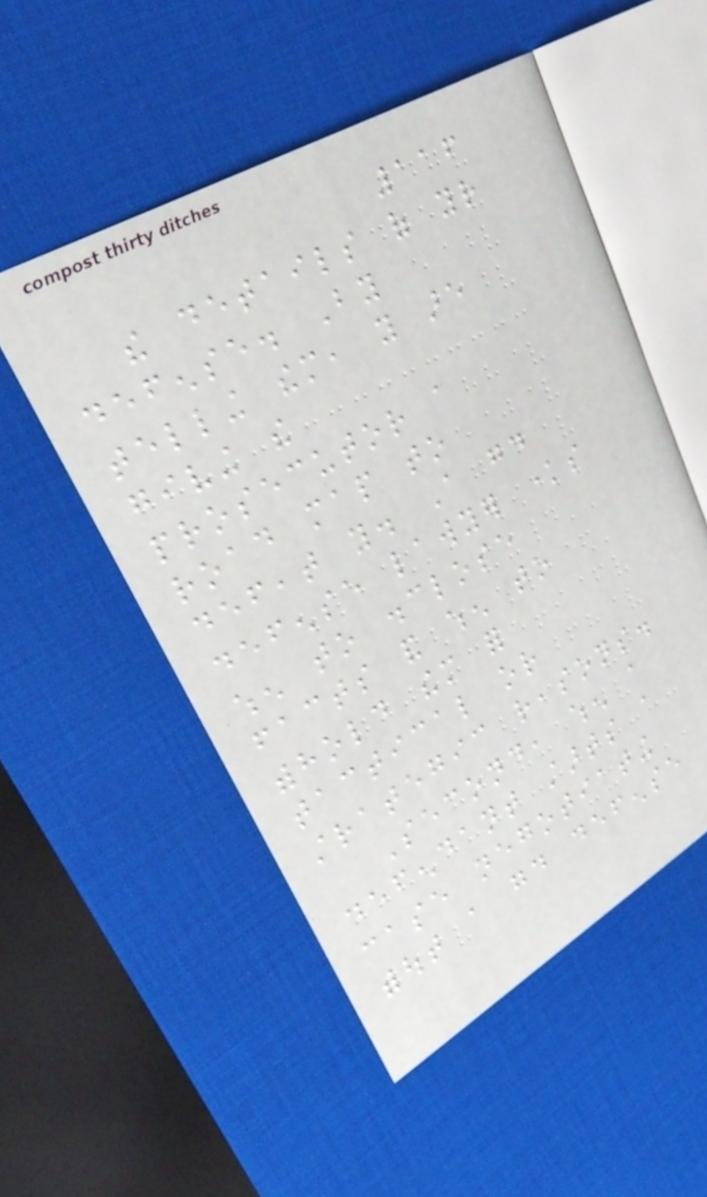116
the details of your
defense. By
telling them, you are
giving the
prosecutor a
road map to
defeat you. A good
defense lawyer knows
when to disclose
facts and when to
withhold them for
tactical or
strategic reasons.
Second, when a
defendant starts a
case negotiating
without a good defense
